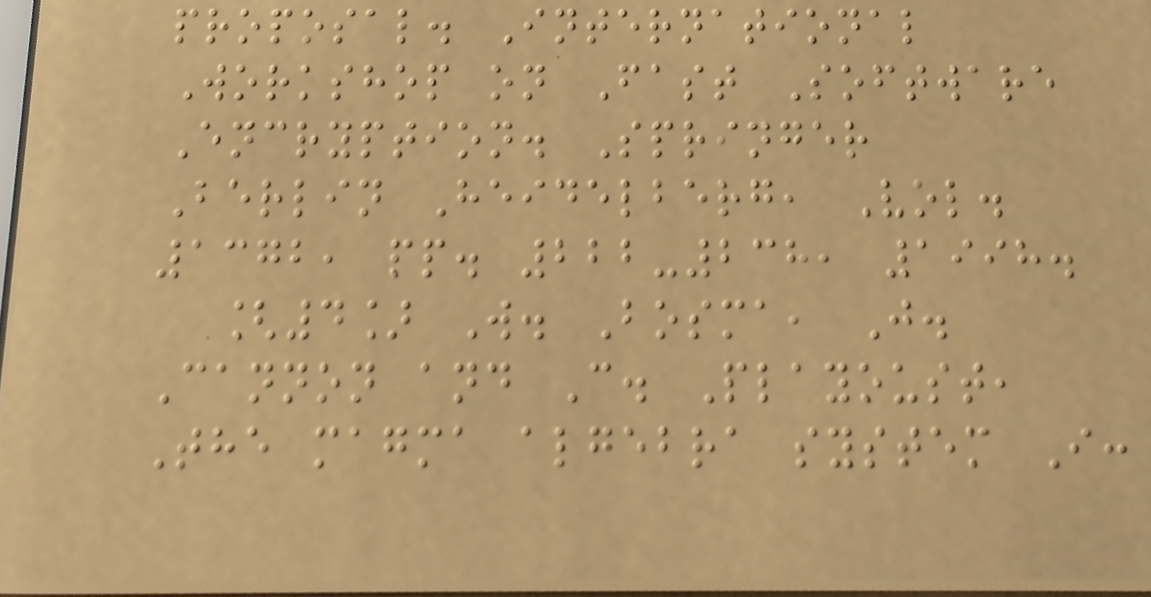proposal. International
Workshop on Fast Software
Encryption. Springer
Berlin Heidelberg, Vol.
1372, pp. 222-238, 1998.
[4] W. Bosma, J.
Cannon and C. Playoust,
The magma algebra system I:
